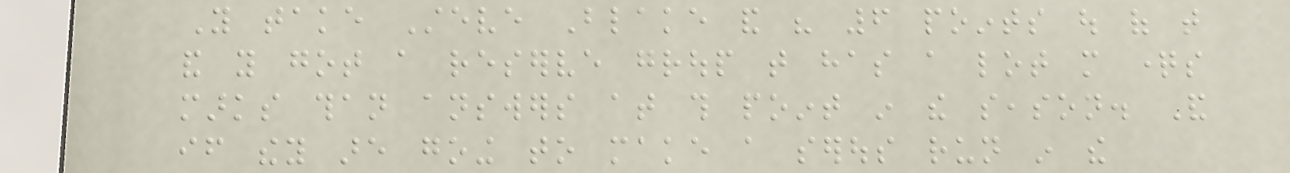You take Steve Blake and his 6 points out of that
and you got a reserve group that has a lot more questions
marks than answers at this point in the season. And
if they are going to make a serous run in the
